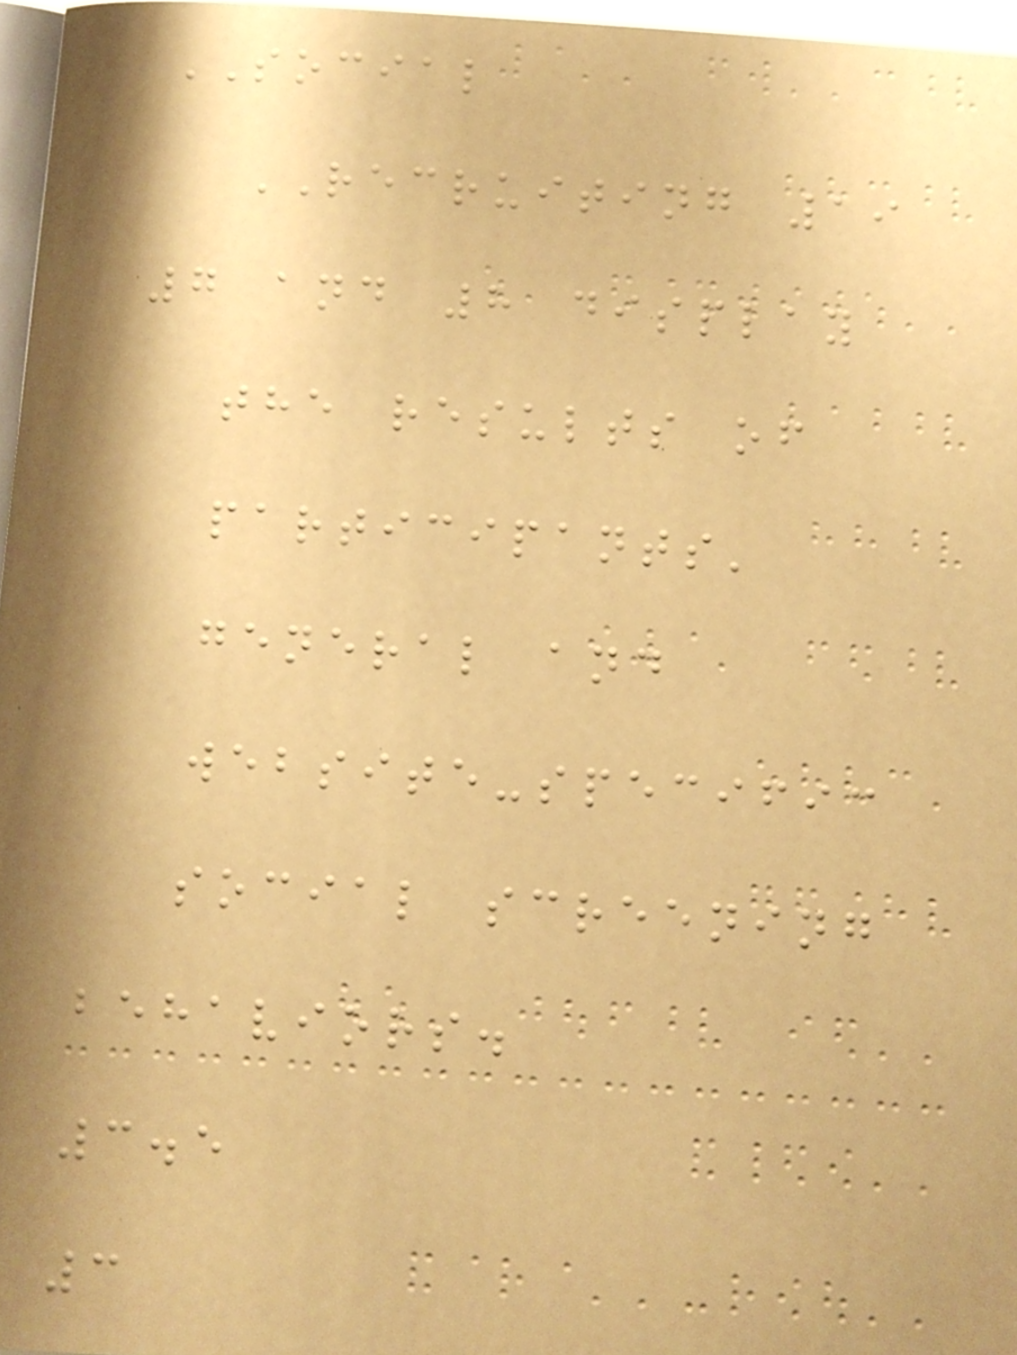SOCIAL
RECRUITING 19
7 and 8 display
the results of
participants'
general and
website-specific
social screening
behaviors.
3.5
3
